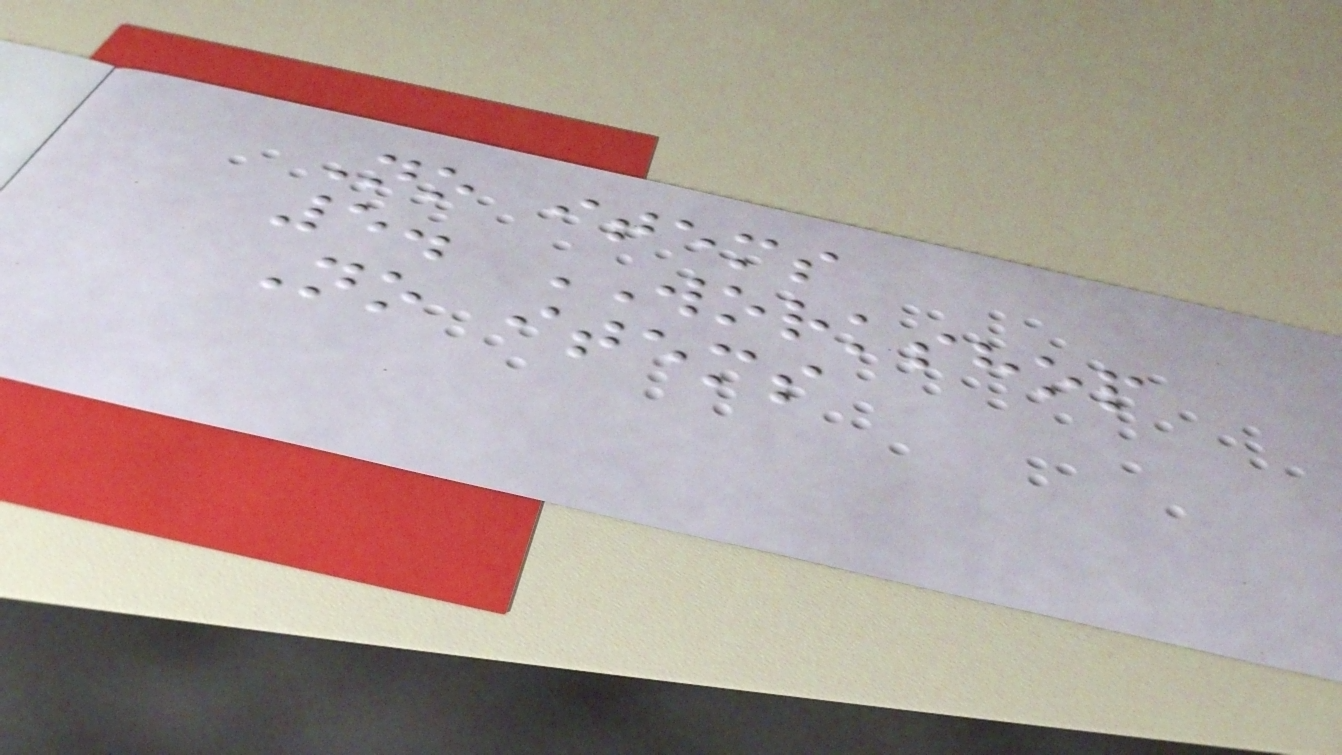No items
5. WORKSHOP
No items
